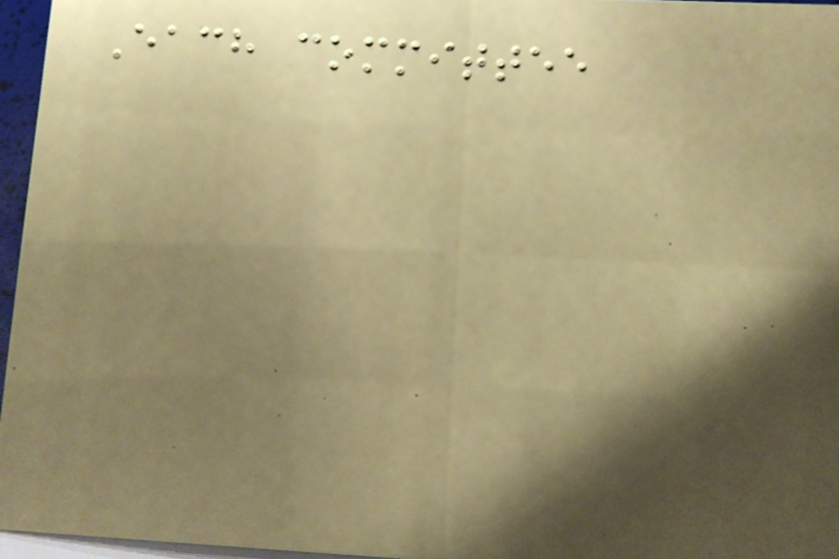Each committee
